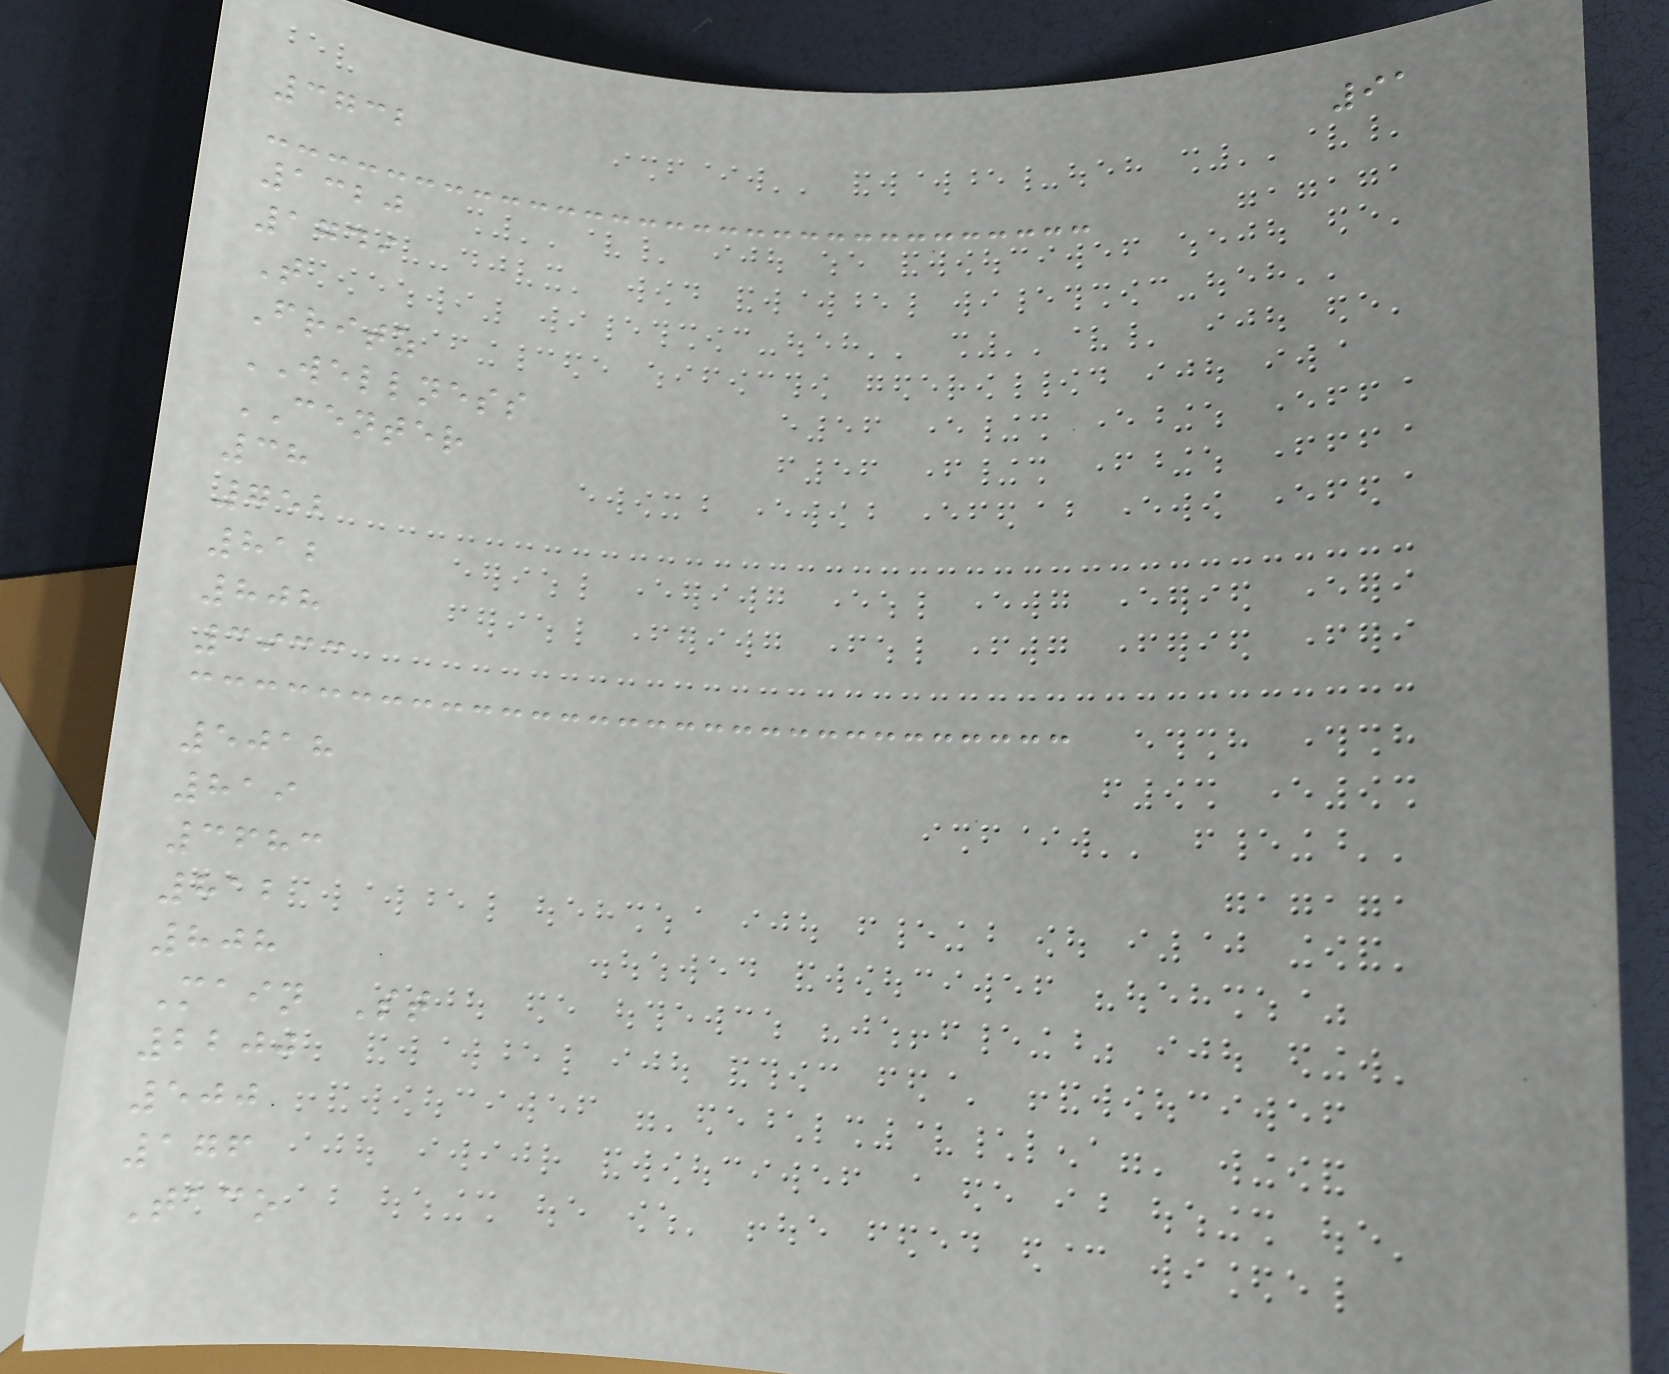91
3732
1320
1749
T
Fritz
WELLNESS
CENTER
38
752
812
808
3933
5018
819
3683
812
808
Main St
2200
500
176
Taco
